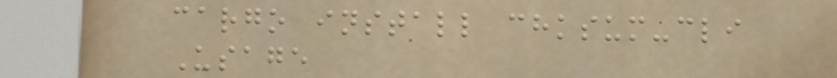cargo install chksum-cli
Usage
